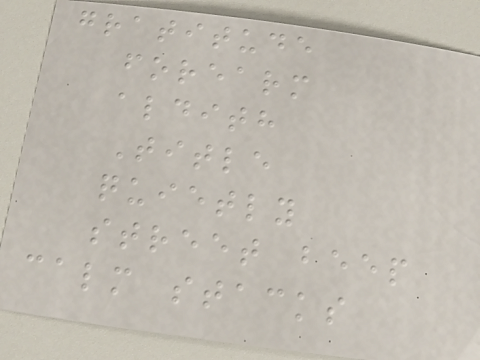gratitude
forearm
aldith
Title
quietly
street beep
calm stacks
